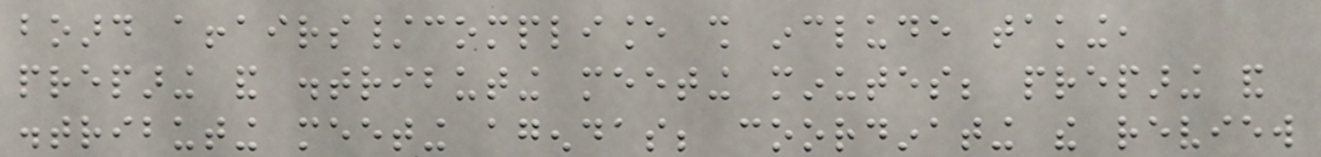board affairs/compliance shall include taking,
preparing and distributing meeting minutes; preparing and
distributing meeting agendas; coordinating the review
